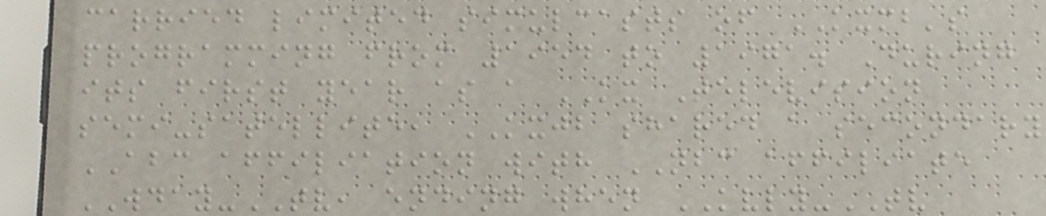carried limited simulcasts of KXMB's
programming from 1954 to 1971. During
its first year as a KX Television
semi-satellite, KXJB shared a secondary
ABC affiliation with NBC affiliate
WDAY-TV, ending when KVLY-TV
